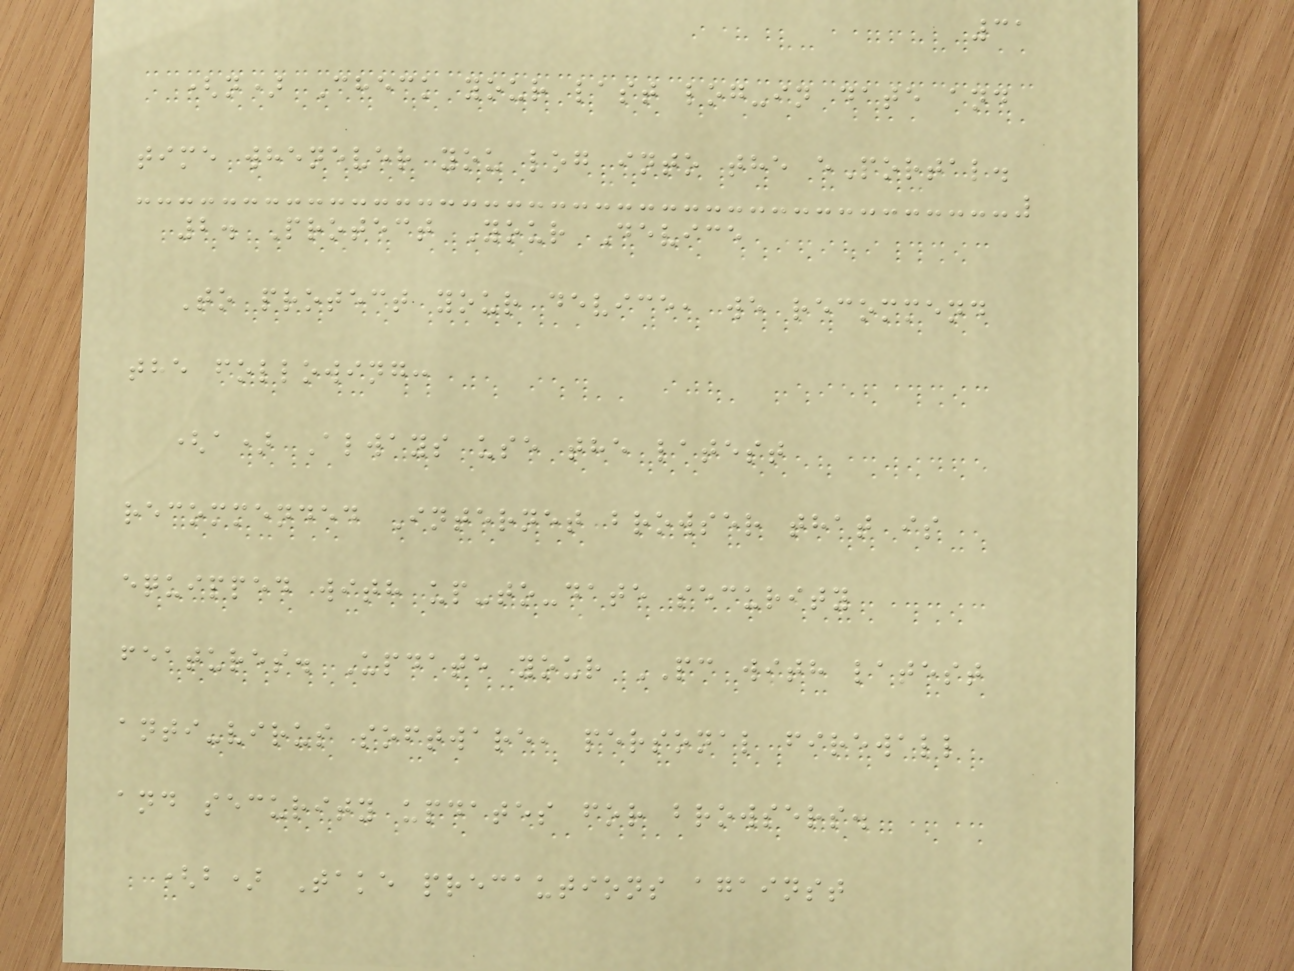31
(n) Check your last log-in date and
time whenever you log into the ePortal.
2. Protect Your Device
To protect your device, we recommend
the following:
(a) Always use the latest
recommended Internet browser that is
equipped with up-to-date security
features. Update your PC with latest
anti-virus software, personal firewall
and security updates for browsers.
(b) Take precautions against
